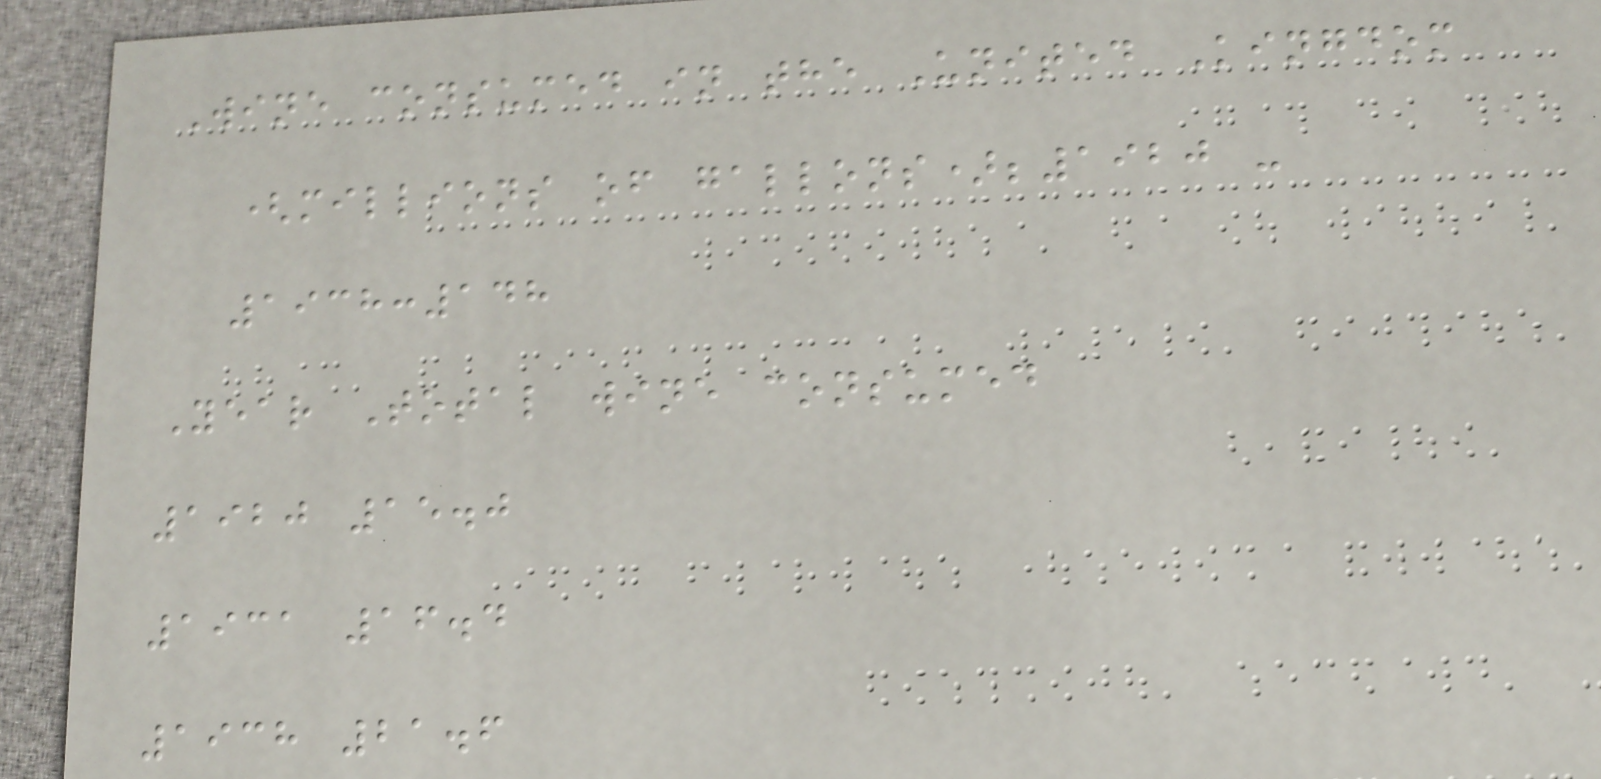Wine consumed in the United Kingdom
(millions of gallons);1920 -
1938:148
Year Total wine consumed
1920 15.0
1931 16.4
1938 21.6
